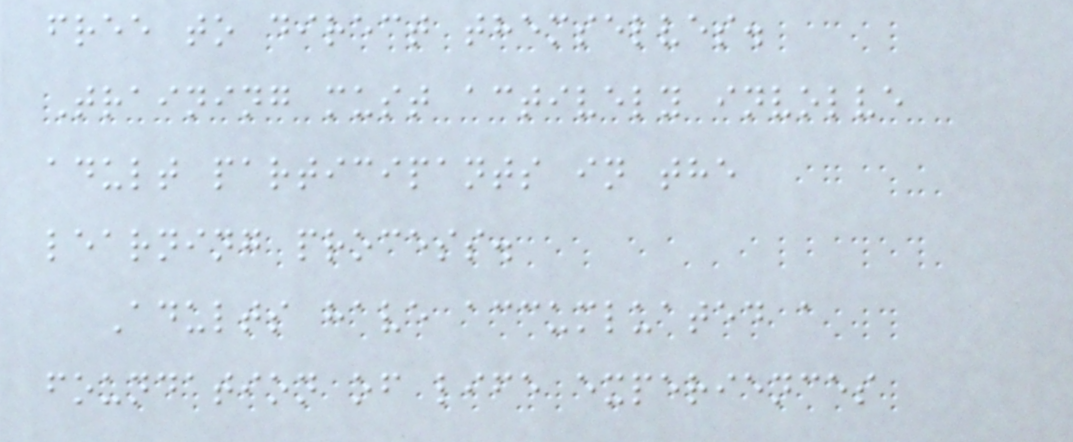free to direct themselves.
Training must actively involve
adult participants in the
learning process.
Adults have accumluated a
foundation of life experiences
